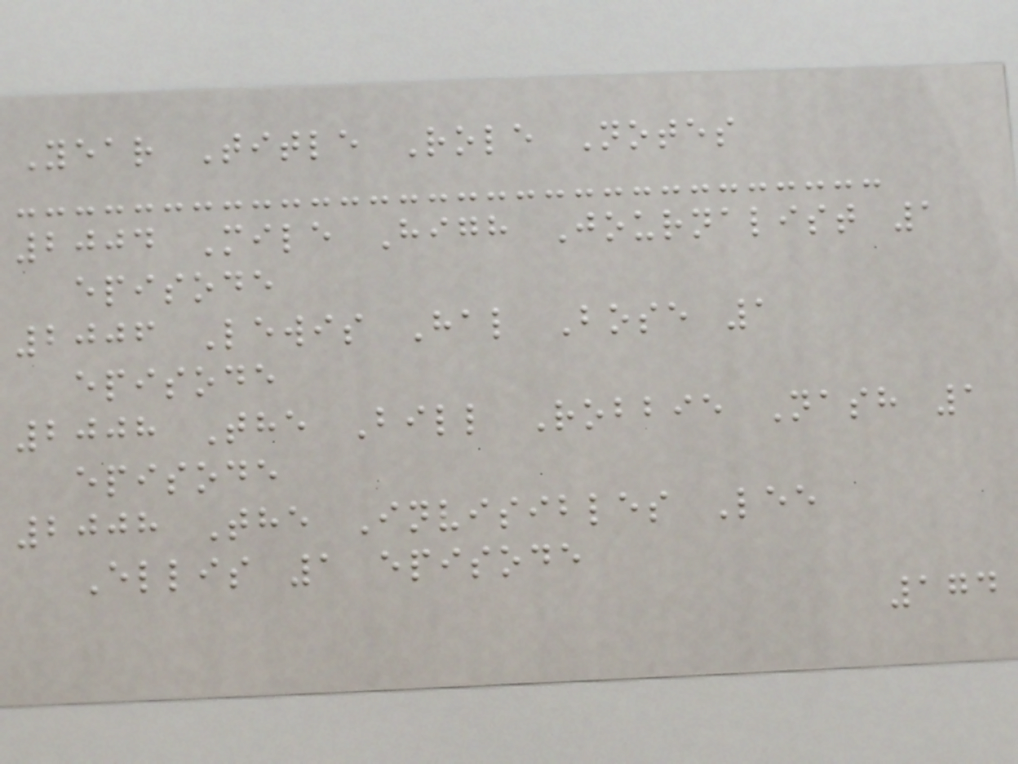Year Title Role Notes
2004 Mile High Journalist 1
episode
2006 Lewis Hal Bose 1
episode
2008 The Bill Robbie Nash 1
episode
2008 The Invisibles Lee
Ellis 1 episode
174
